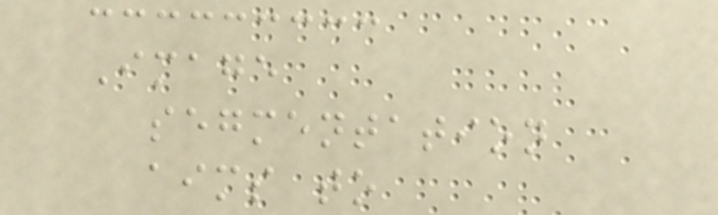Image
segmentation
aims to
